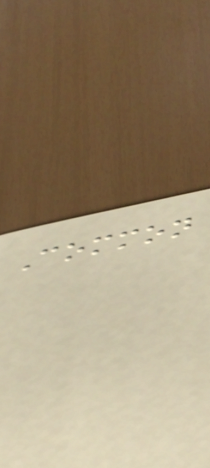Common
